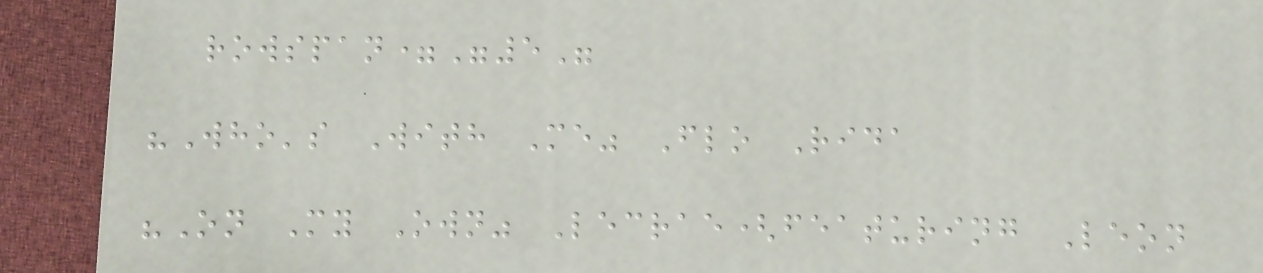rowspan="5"
"Who's With Me" Flo Rida
"On My Own" Lecrae(featuring Leon
